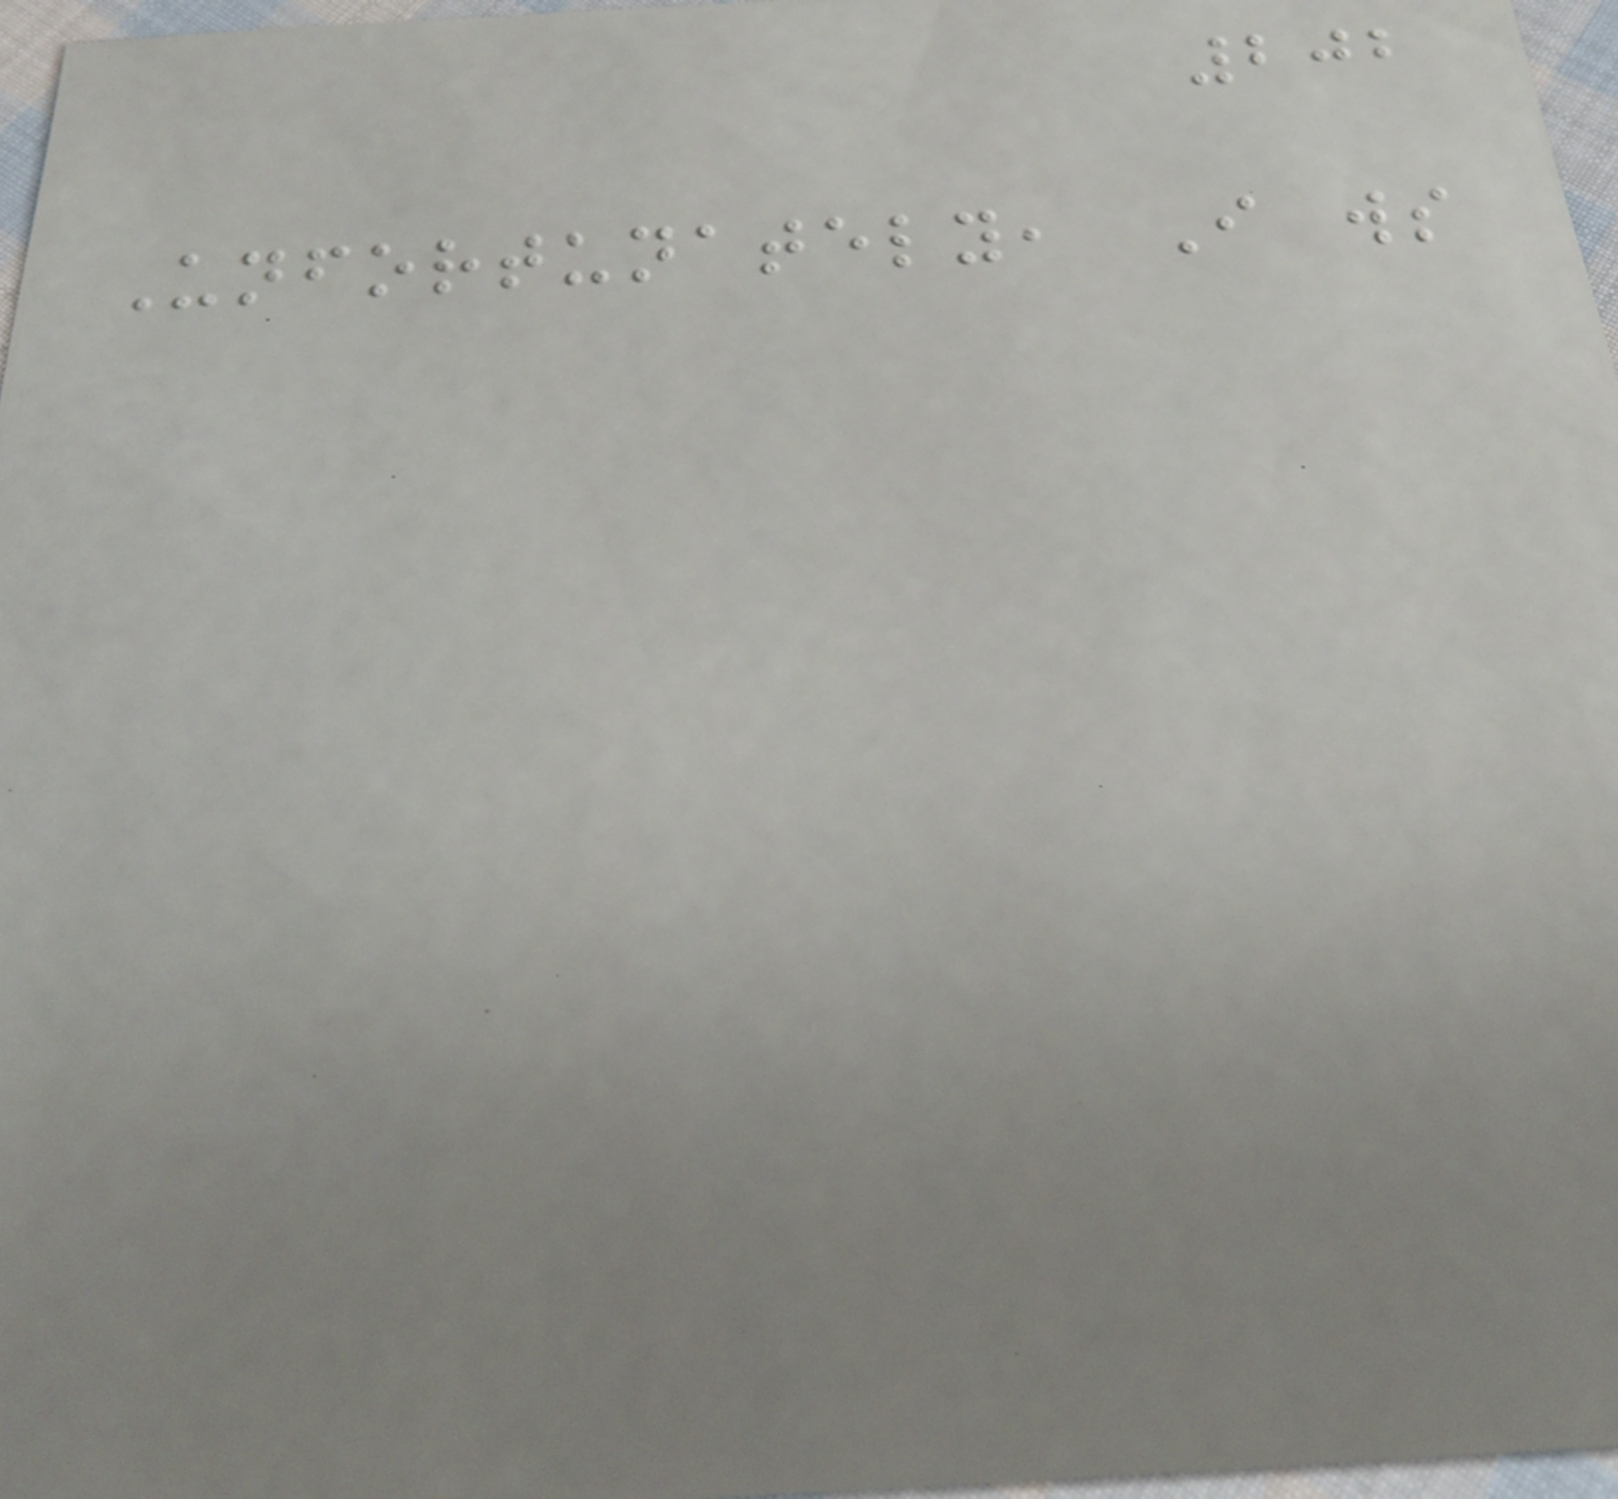202
Unfortunately, I ws
